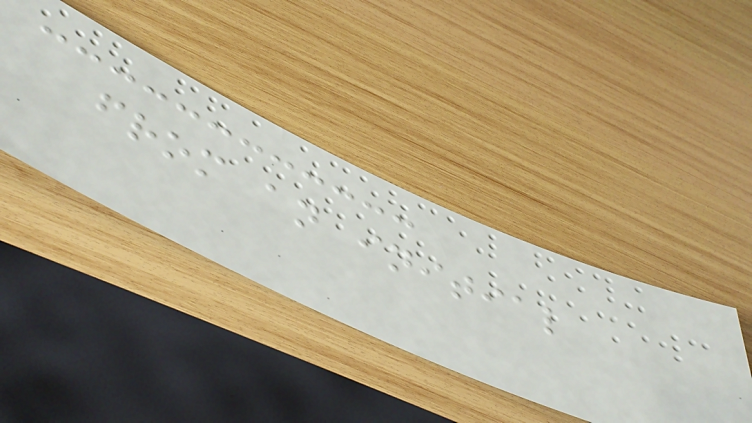from an initial
